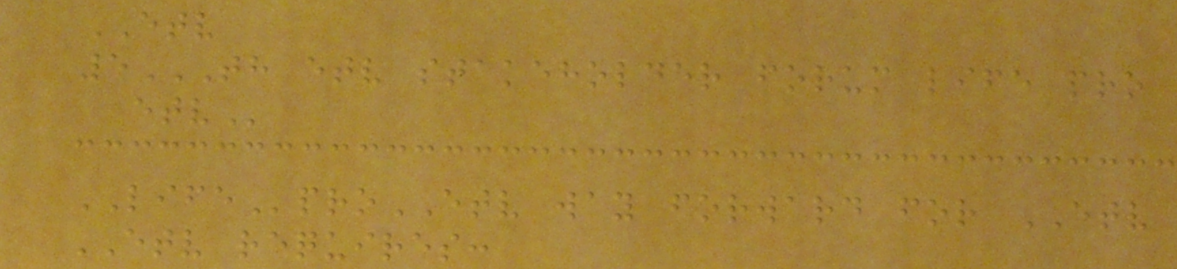ETV
5TH ETV STAKEHOLDER FORUM LIFE PRO
ETV
LIFEproETV way forward for ETV
ETV requires:
